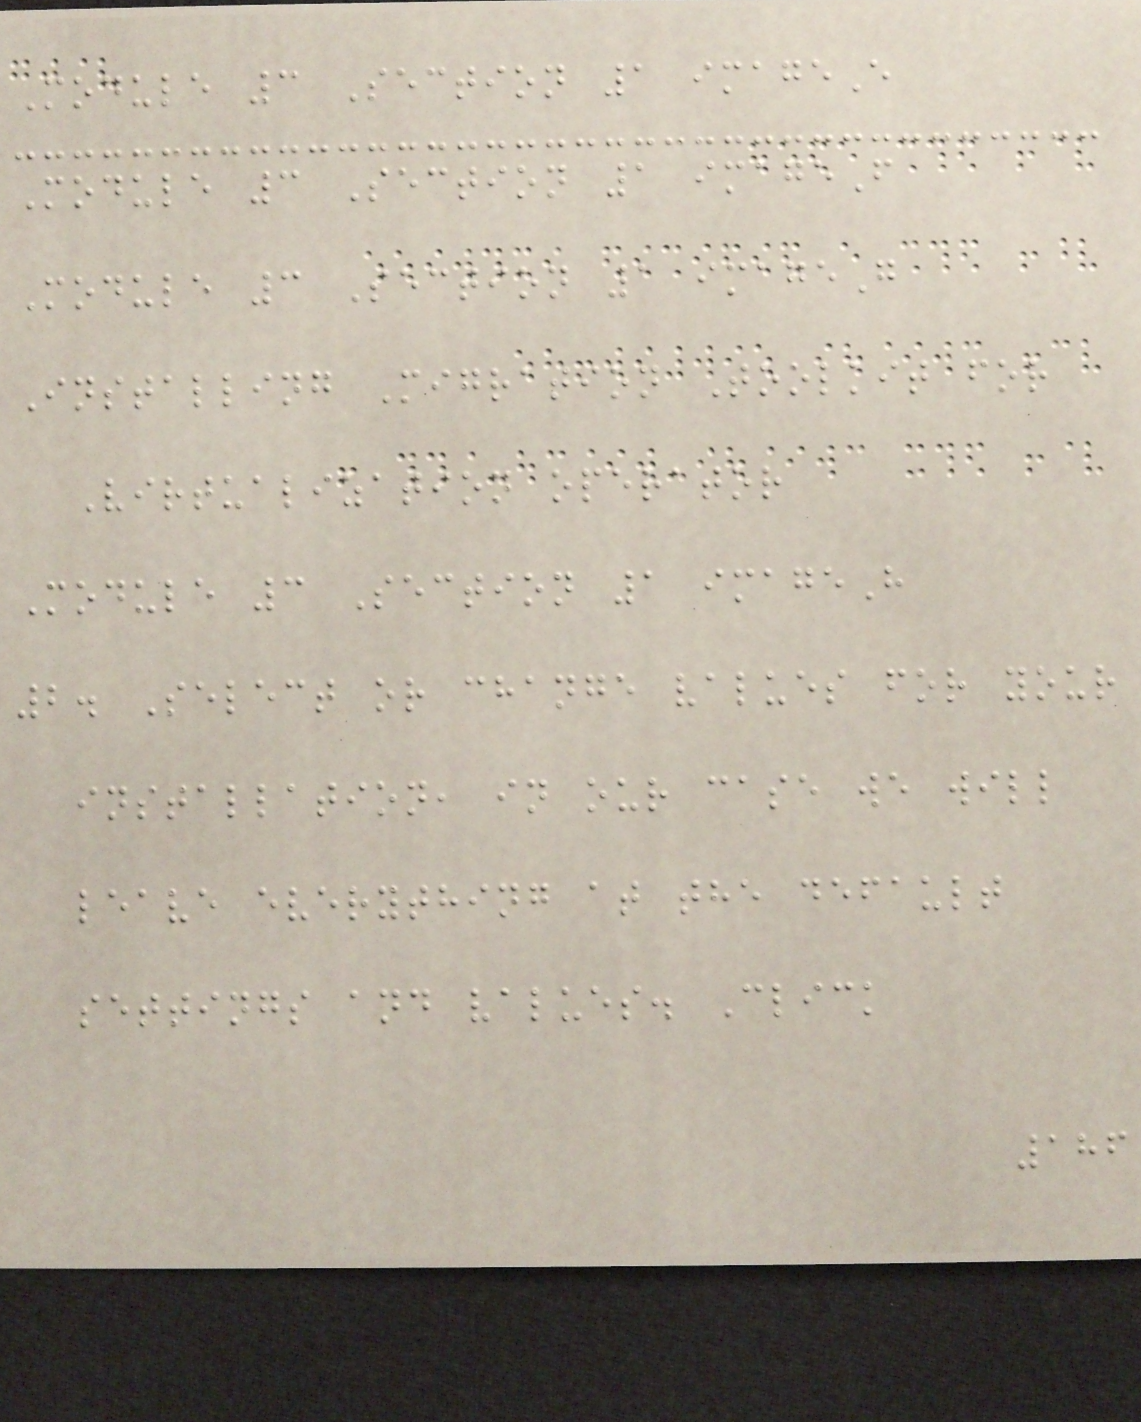Module 3 Section 1 imageE
Module 3 Section 1 imageF
Module 3 Section 1 imageG
Installing Migration Toolkit for
Virtualization operator
Module 3 Section 1 imageH
2. Select or change values for your
installation, in our case we will
leave everything at the default
settings and values. Click
186
